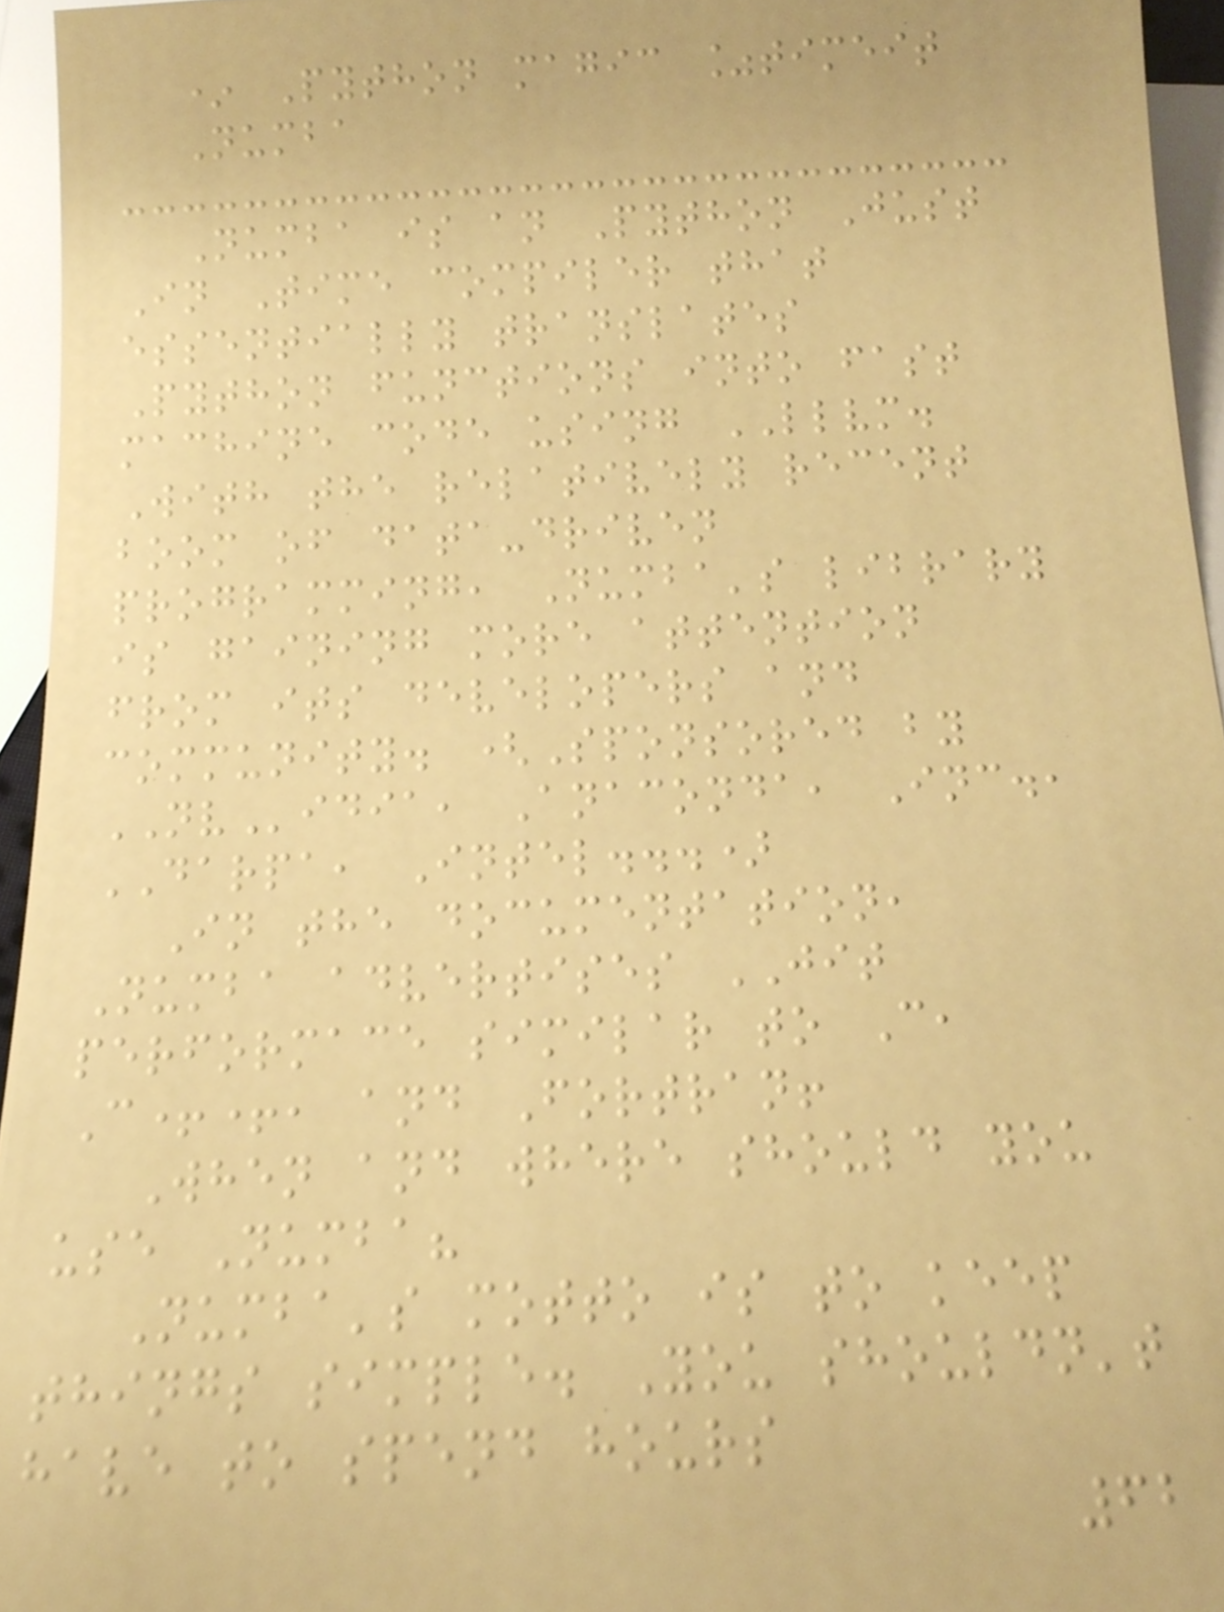* Python magic %timeit
Numba
Numba is an Python Just
In Time compiler that
essentially translates
Python functions into fast
machine code using LLVM.
With the relatively recent
boom of data-driven
programming, Numba's library
is gaining more attention
from its developers and
community. (Sponsored by
NVidia, Anaconda, Inc.,
DARPA, Intel...)
In the documentation,
Numba advertises JIT
performace similar to C,
C++, and Fortran!
When and where should you
use Numba?
Numba's motto is to keep
things simple. You shouldn't
have to spend hours
62
